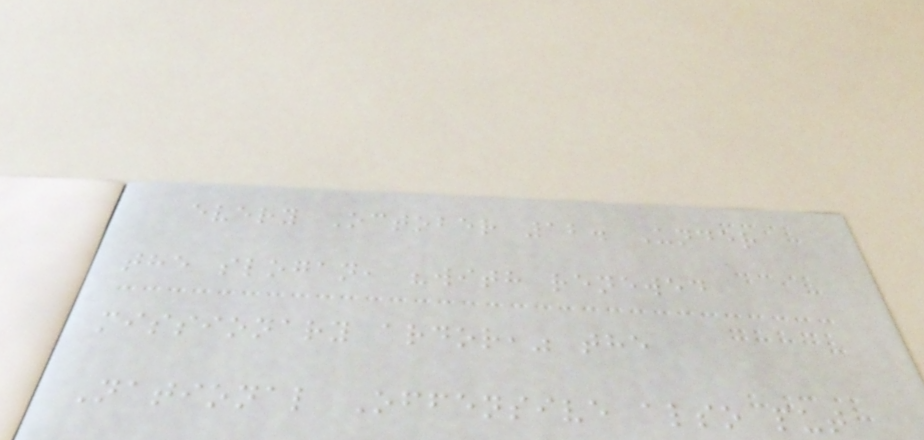every October 12. Under
the slogan, "with renewed
missionary ardor," the
National Offensive also put
